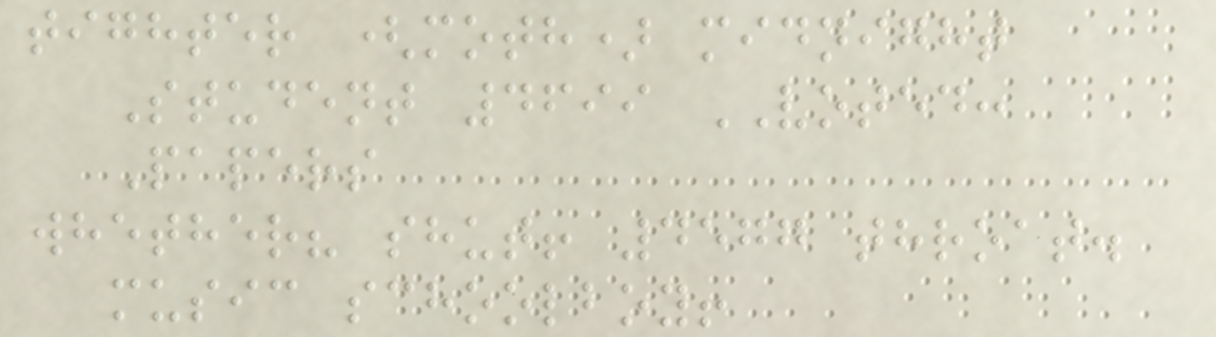tighter (moth) midnight
Student 4699 VOTED:
Papers
whether? shut! 4577 throat.
music schoolboy!
